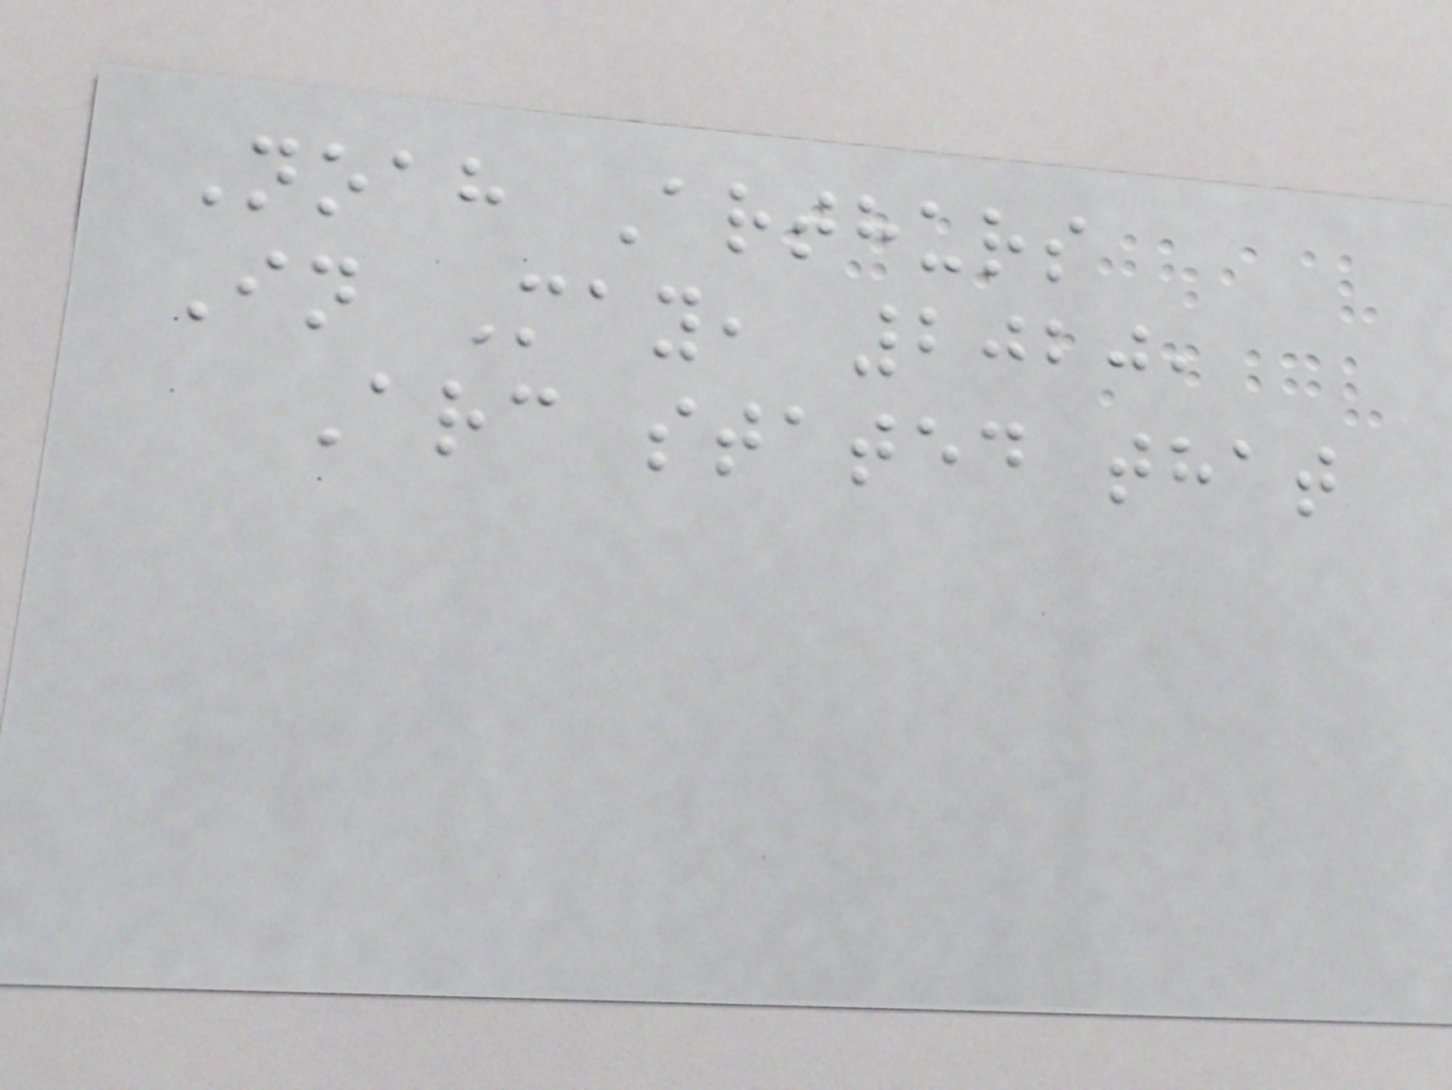Noah Arthurs
In May, 2020,
Arc stated that
